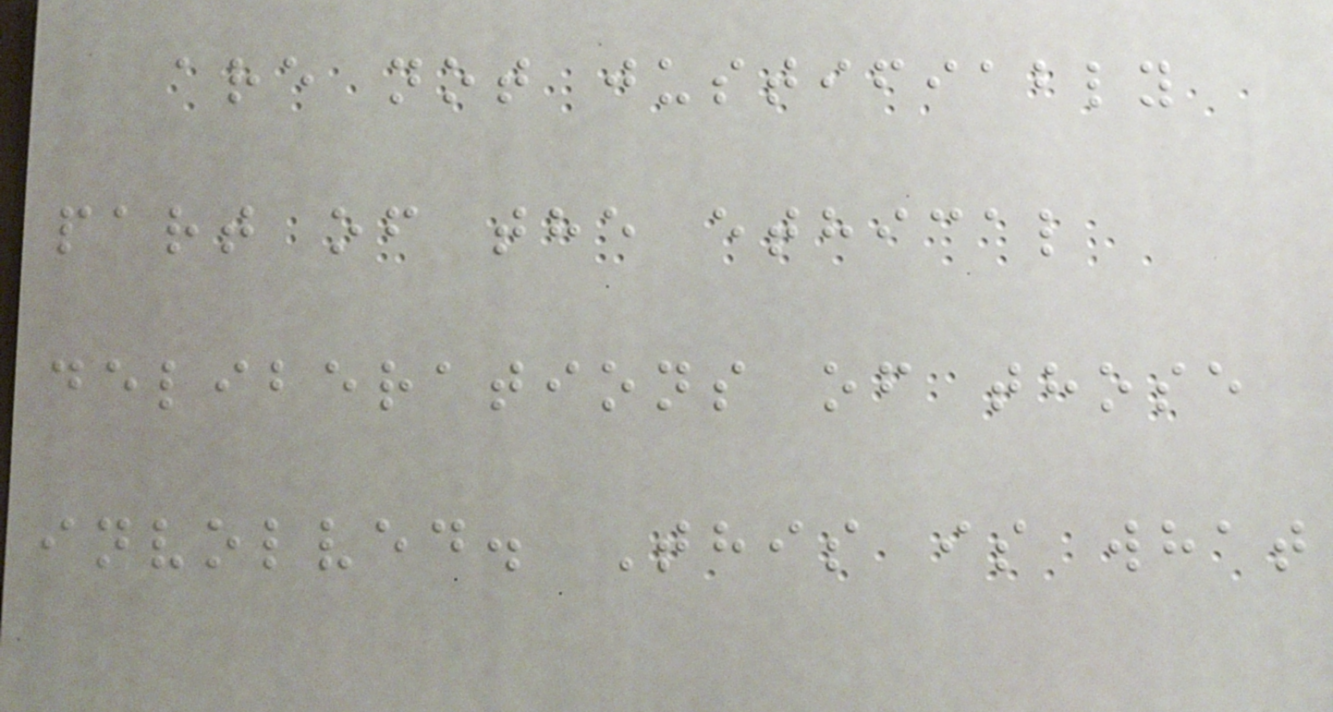are not justifiably
part of the ethical
deliberations of those
involved. This is what
